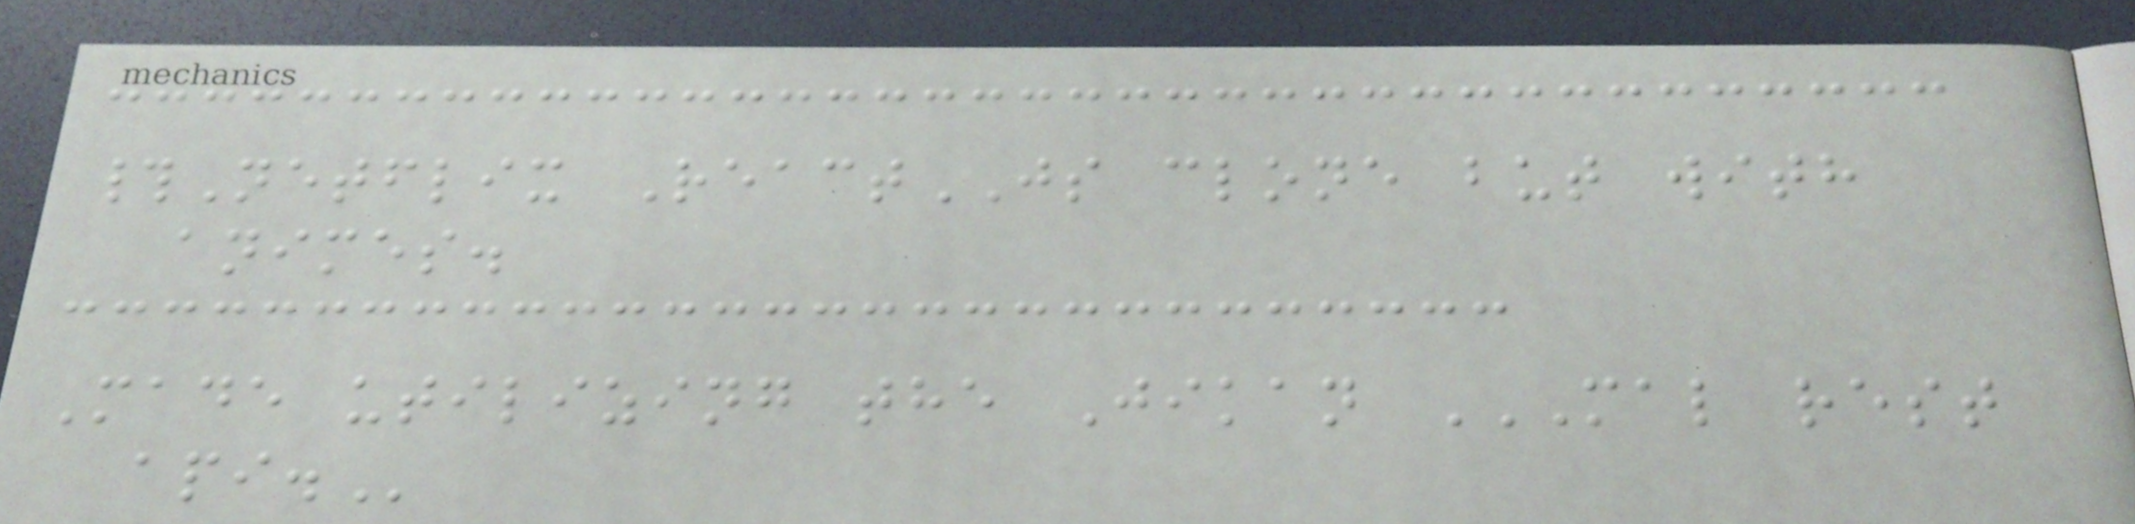#Netflix ReactJS clone but with
animes.
Made utilizing the Jikan MAL REST
API.
